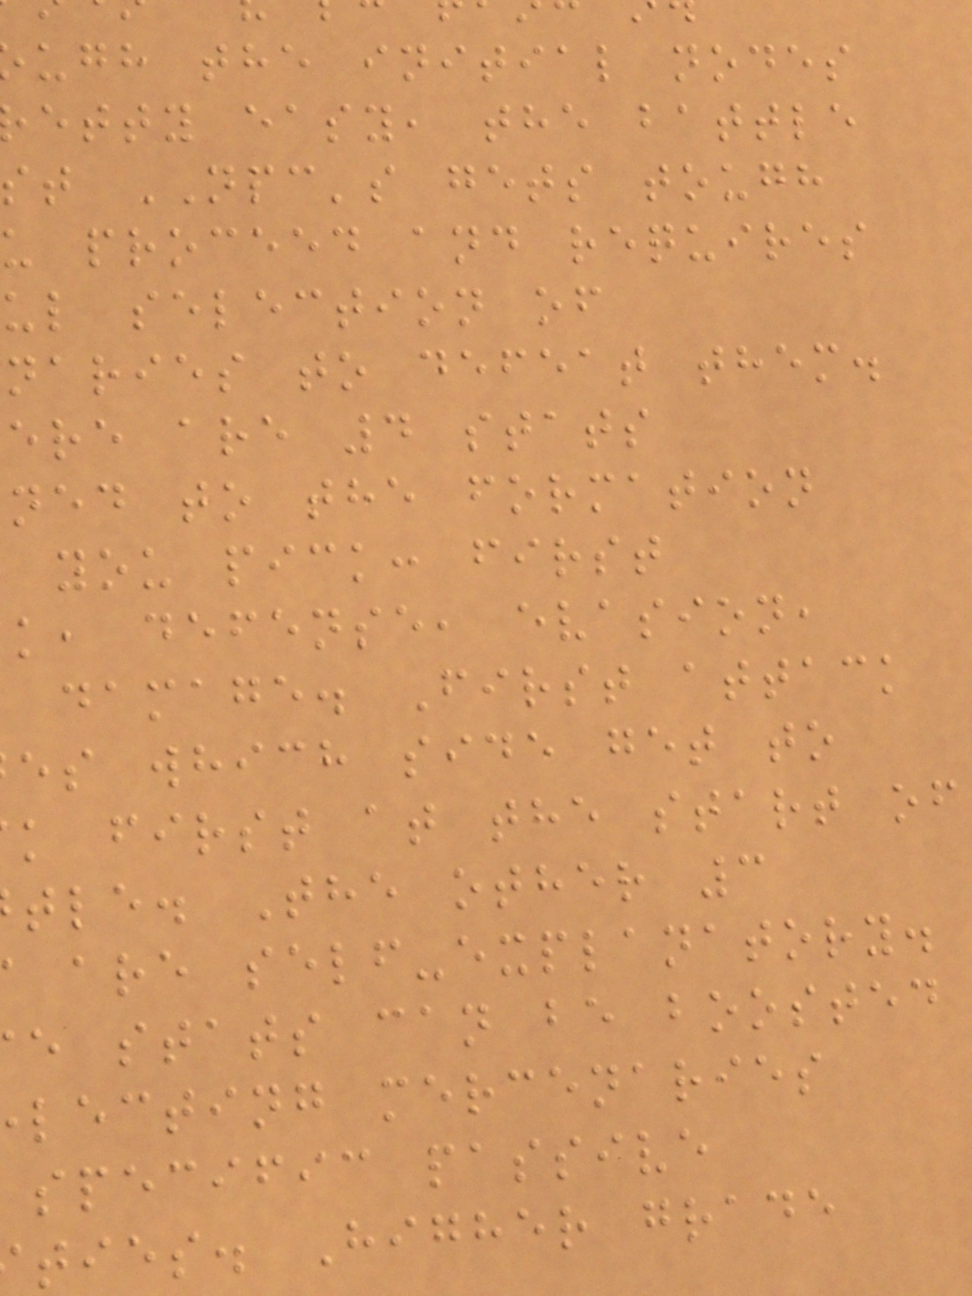ugh the initial nodes
etty easy, the battle
t NPC's gets tough
u proceed and requires
ul selection of
naries to defeat them.
ere are 4 stats
ned to the formation
you pick: first
k, defense, evasion,
damage. First attack
es which side get to
k first at the start of
tle. The other 3
are self-explanatory.
e stats can be boosted
lecting mercenaries
specific passive
ties. Higher grade
